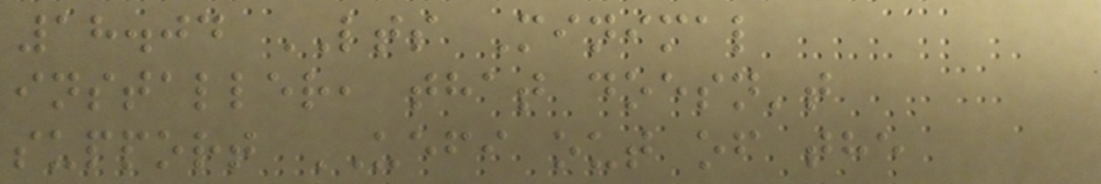18.04 LTS Minimal
installer, that doesn't
support UEFI out of the
